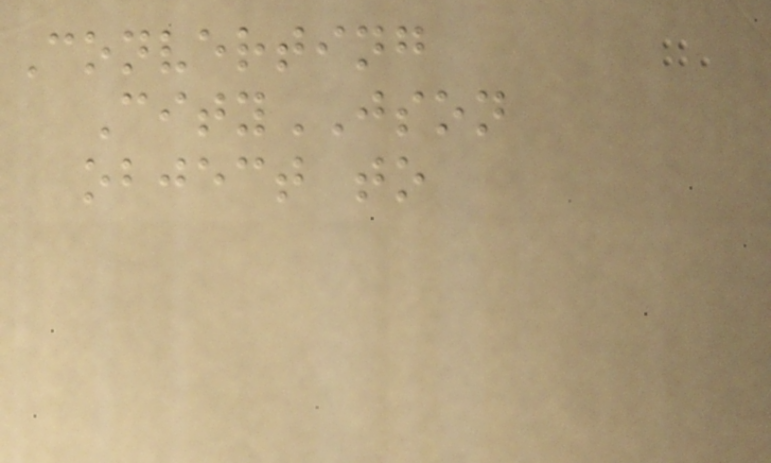Converting
CityJSON
object to
